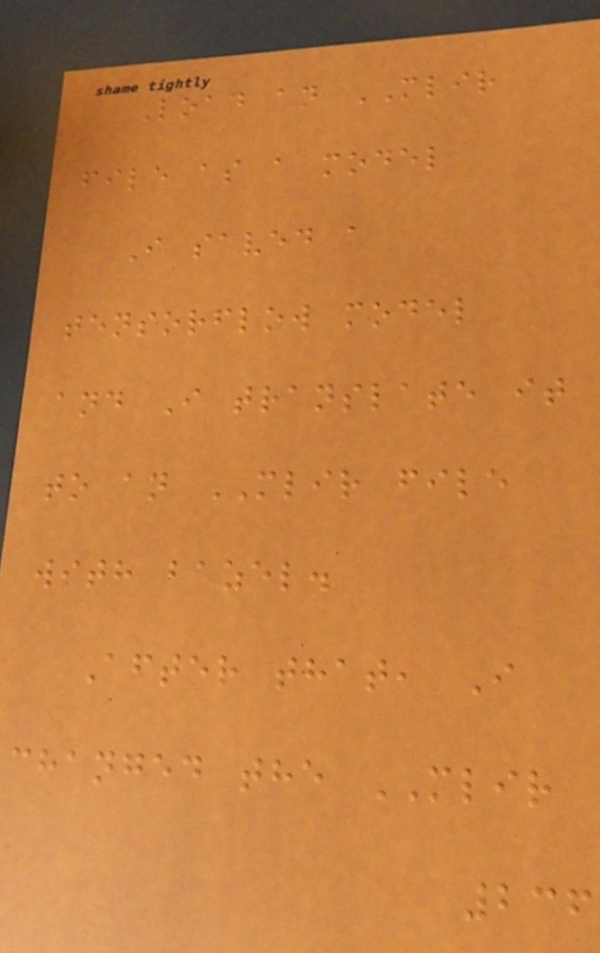Load an MLIR
file as a model
I saved a
tensorflow model
and I translate it
to an MLIR file
with bazel.
After that, I
changed the MLIR
236
